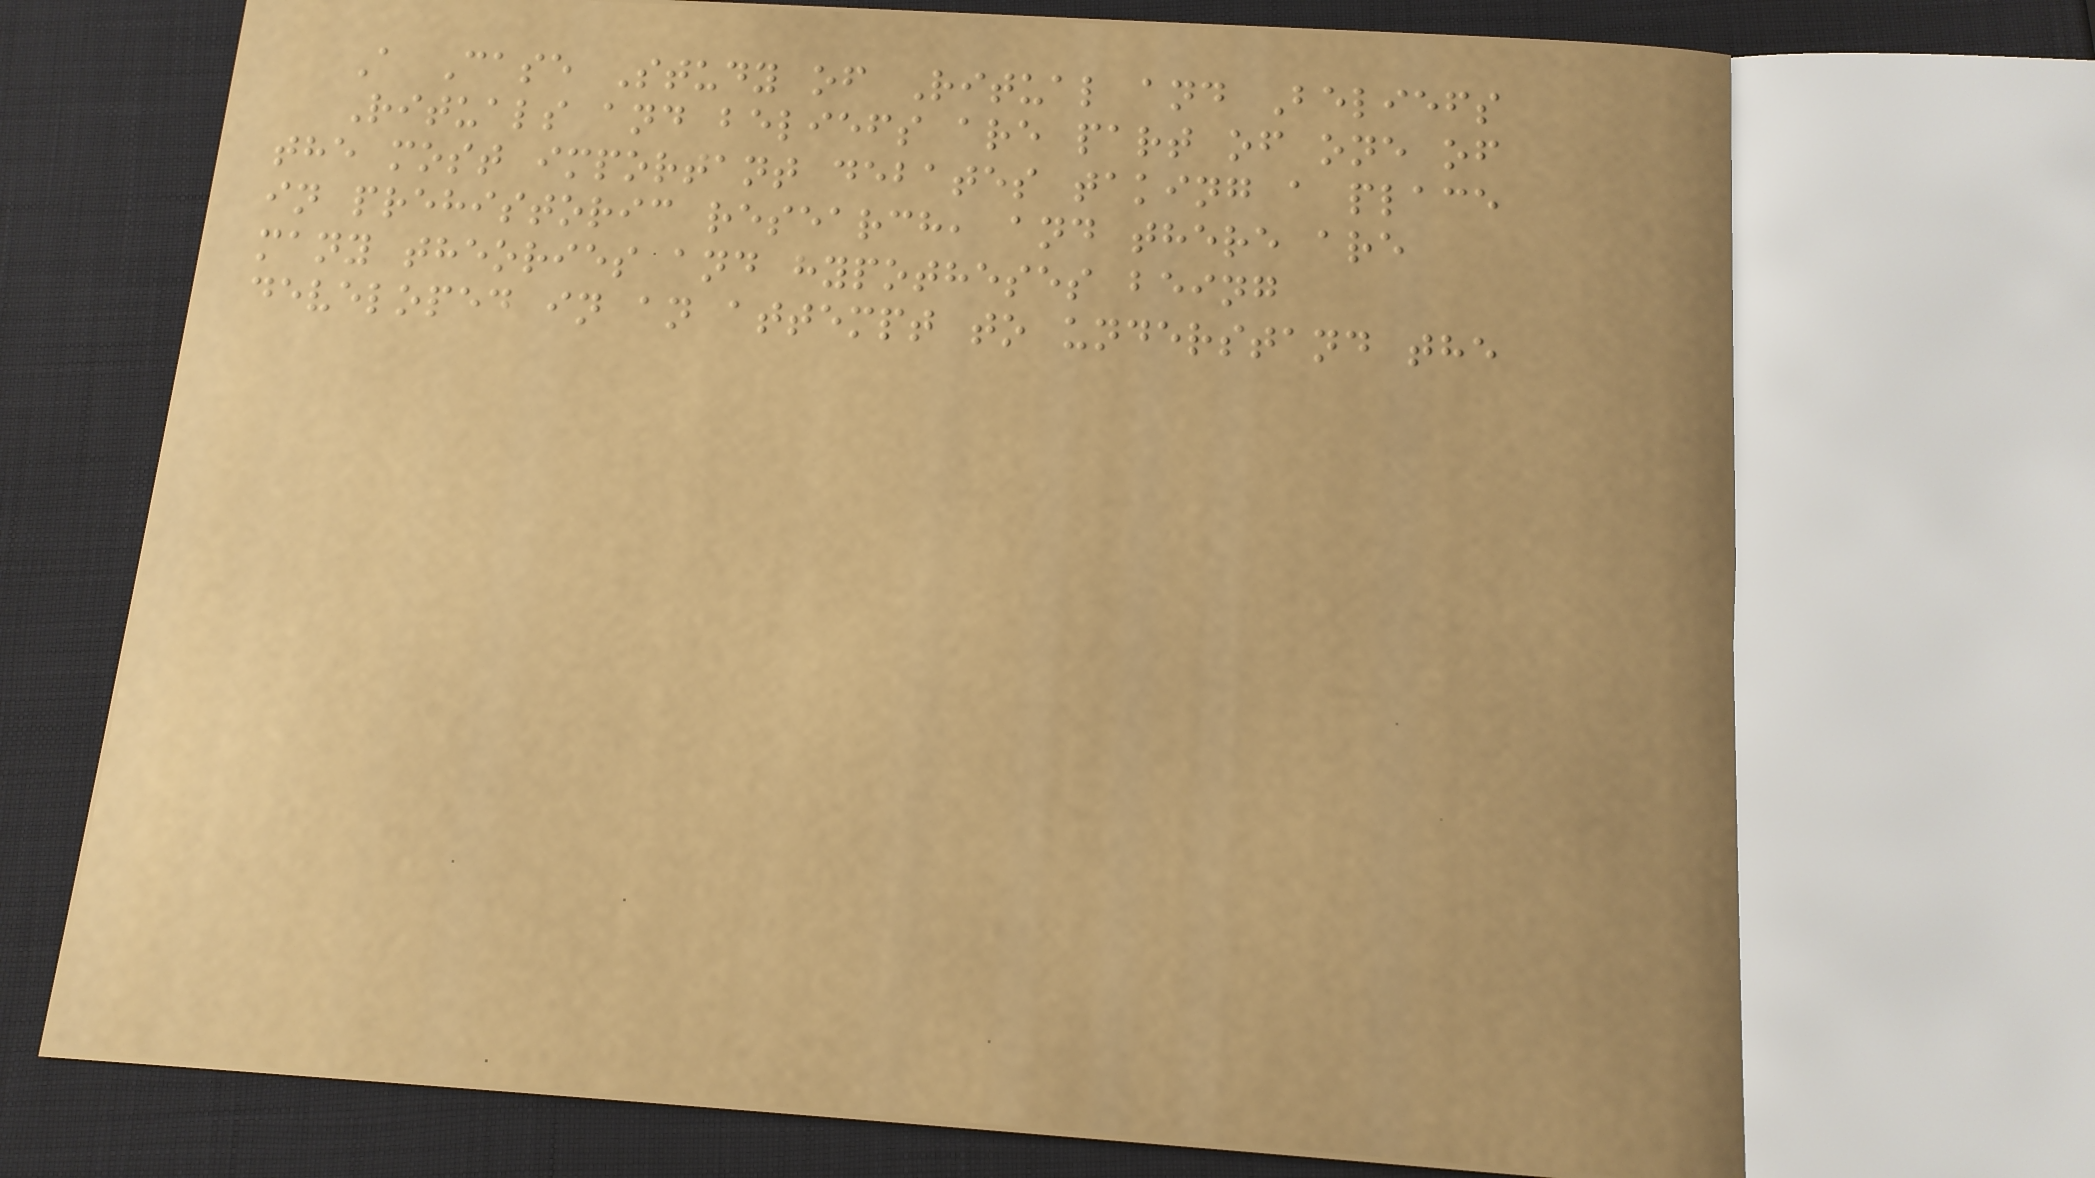A Case Study of Ritual and Beliefs
Rituals and beliefs are part of one of
the most important debates taking a place
in prehistoric research, and there are
many theories and hypotheses being
developed in an attempt to understand the
